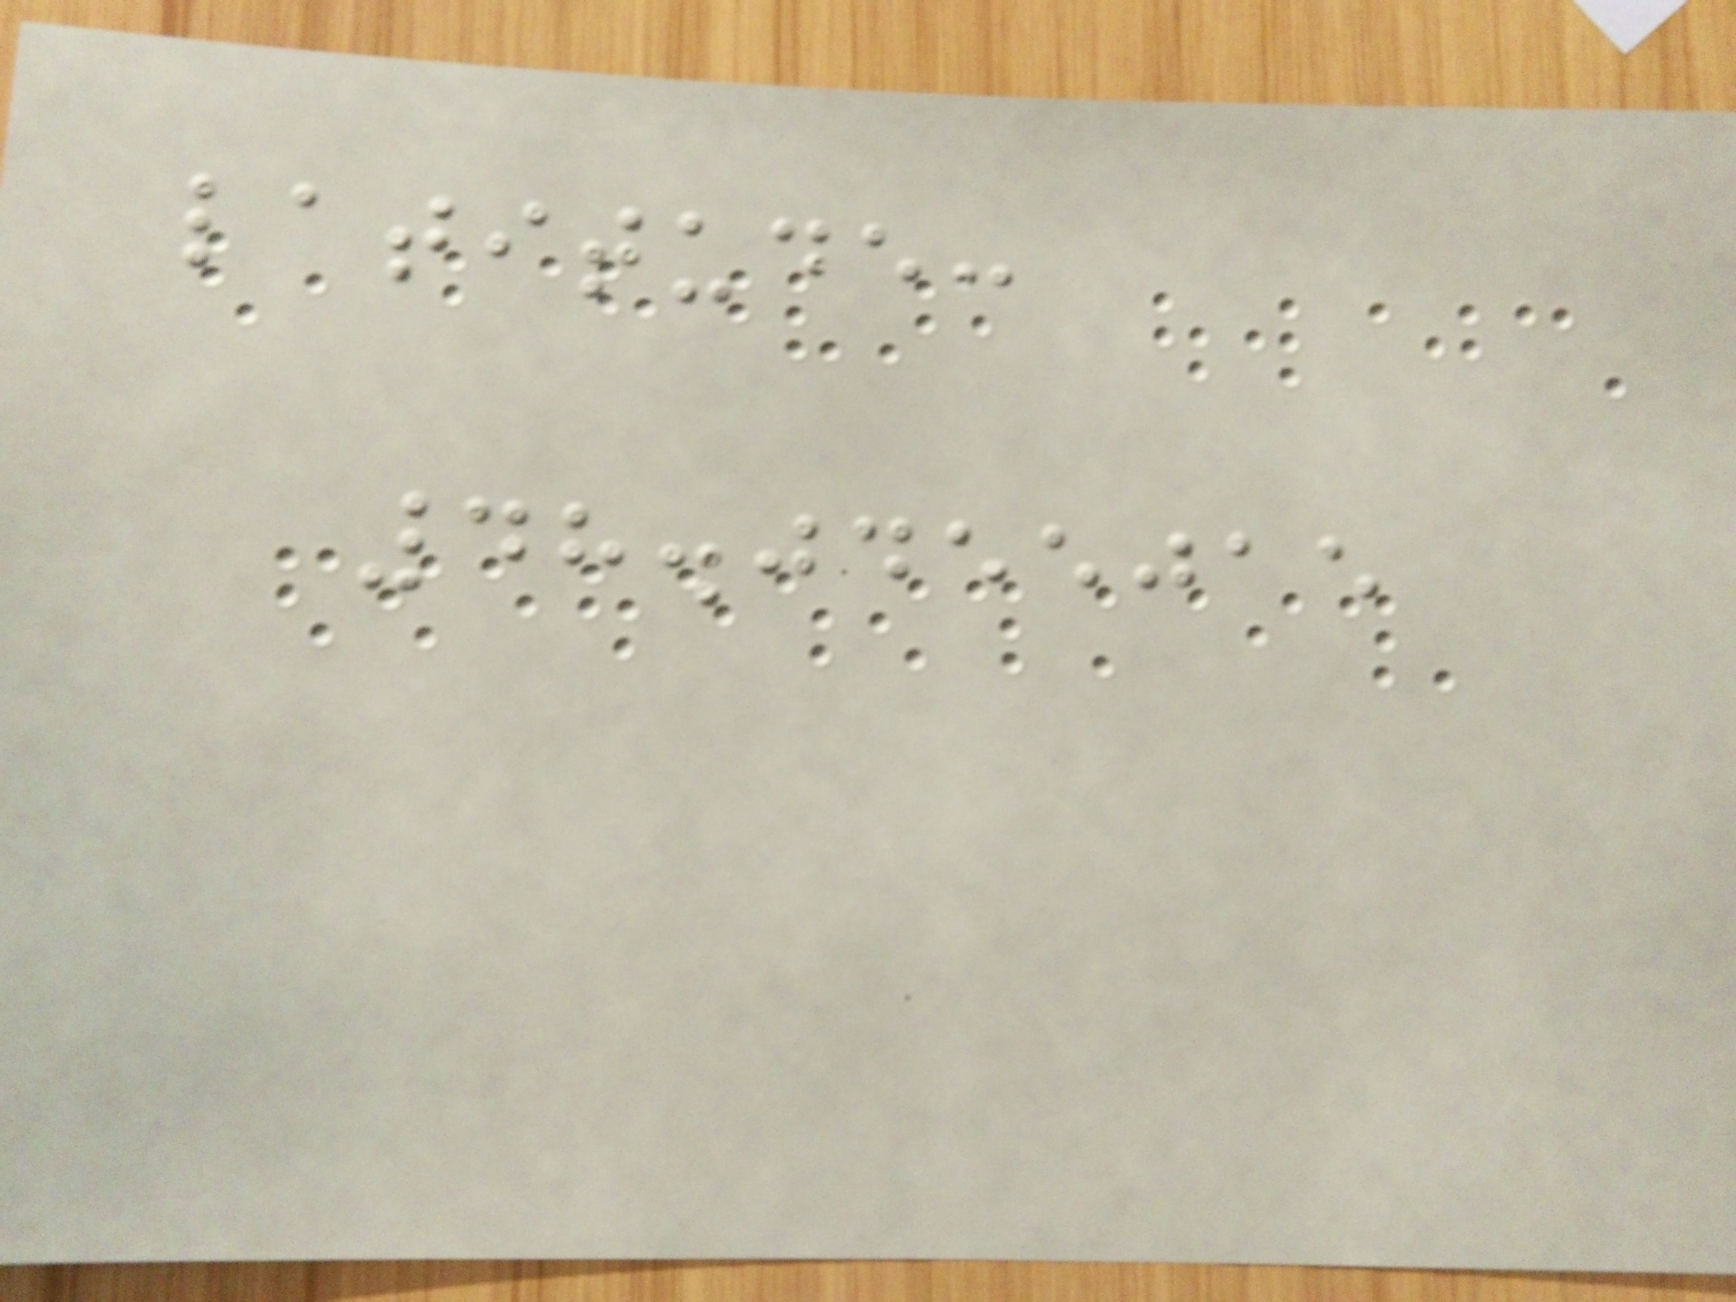latitude:
48.0455015
